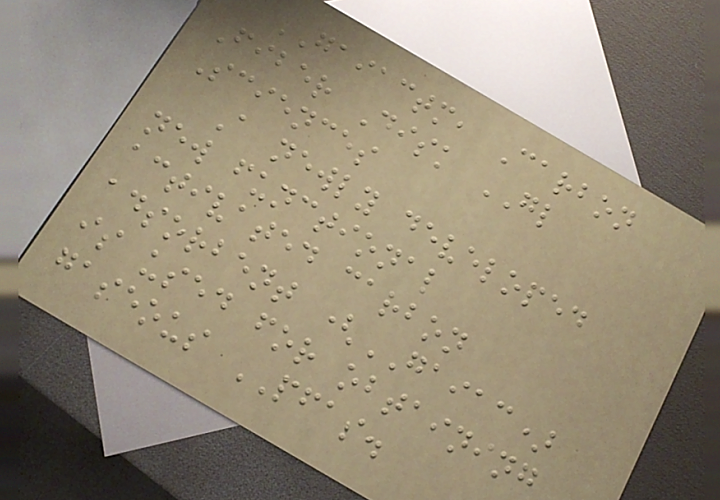GAIACTM, Carbon
Fiber Disk GL
Sciences
A newly developed
new functional
activated carbon
adsorbent (GAIAC)
is used for obtaining
gaseous PFAS.
